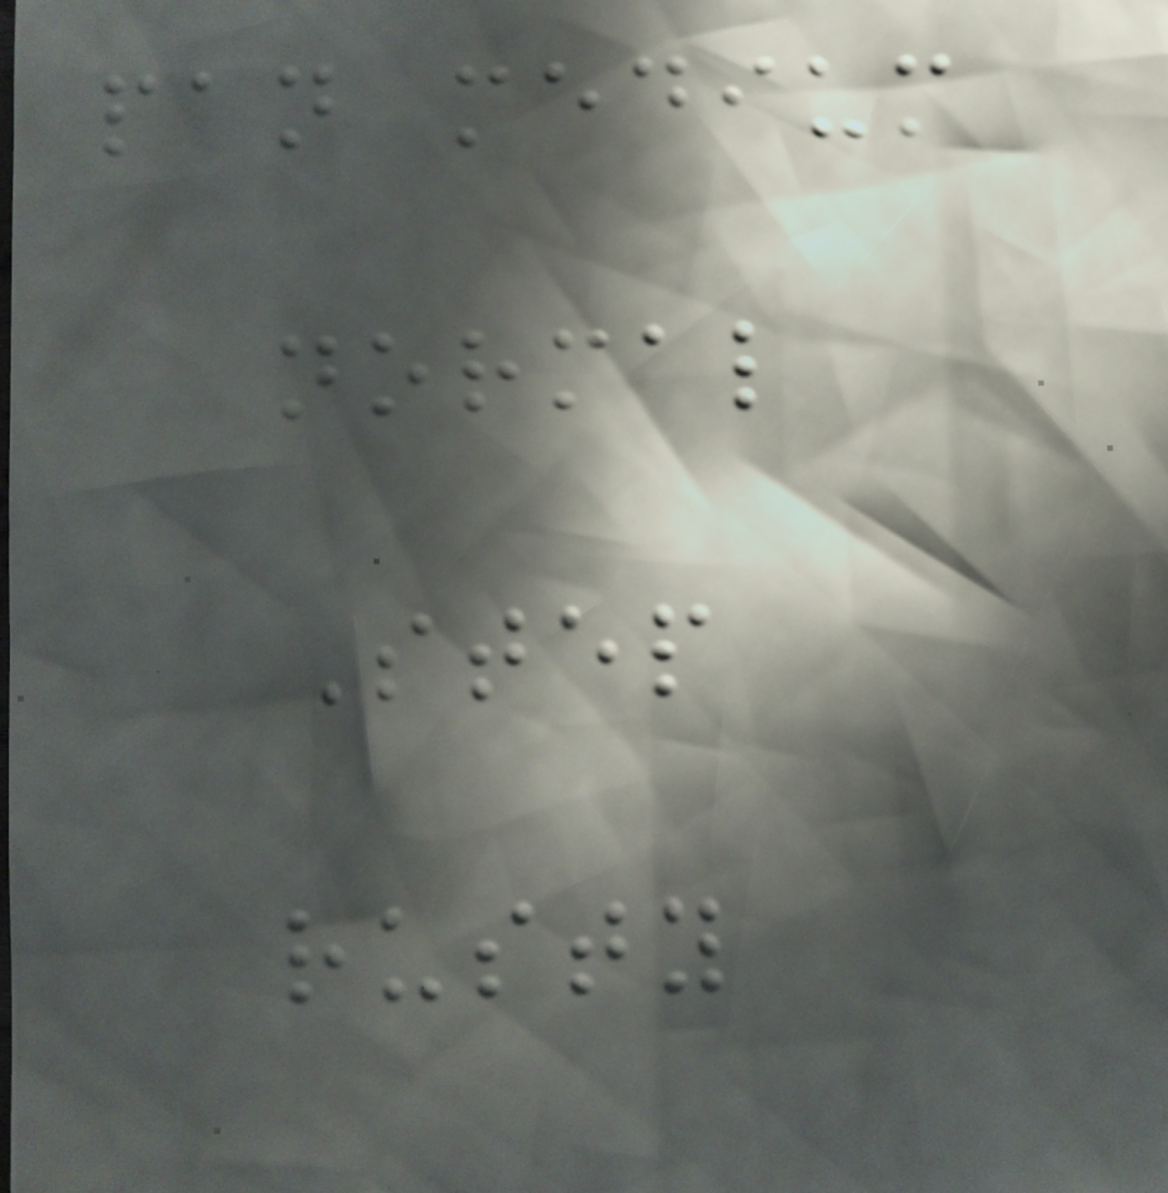pan medium
normal
Step
rusty
